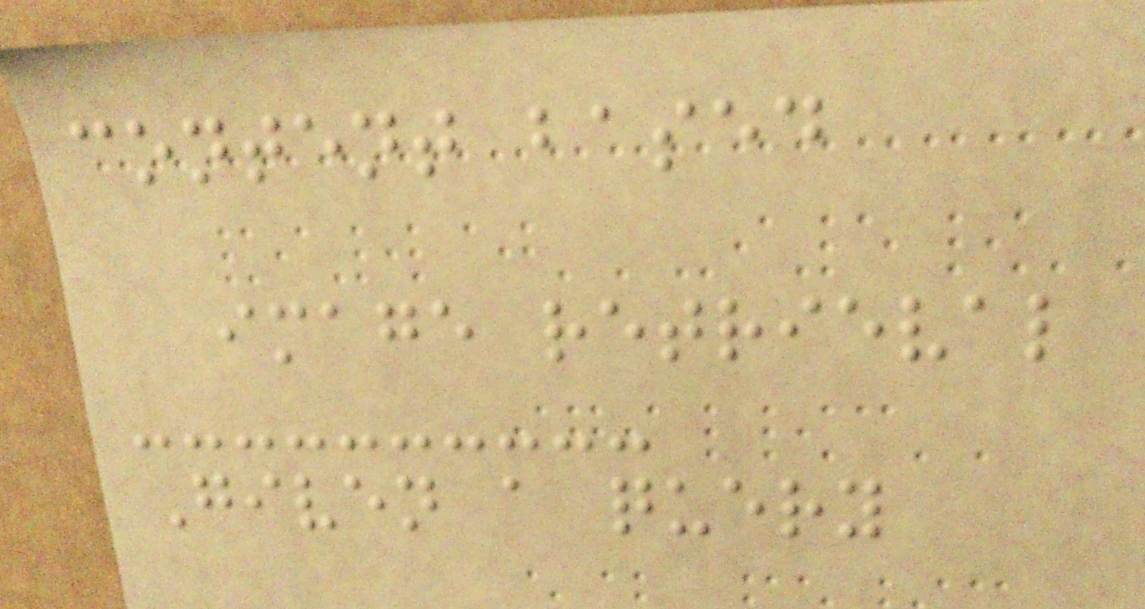content based
image retrieval
Given a query
